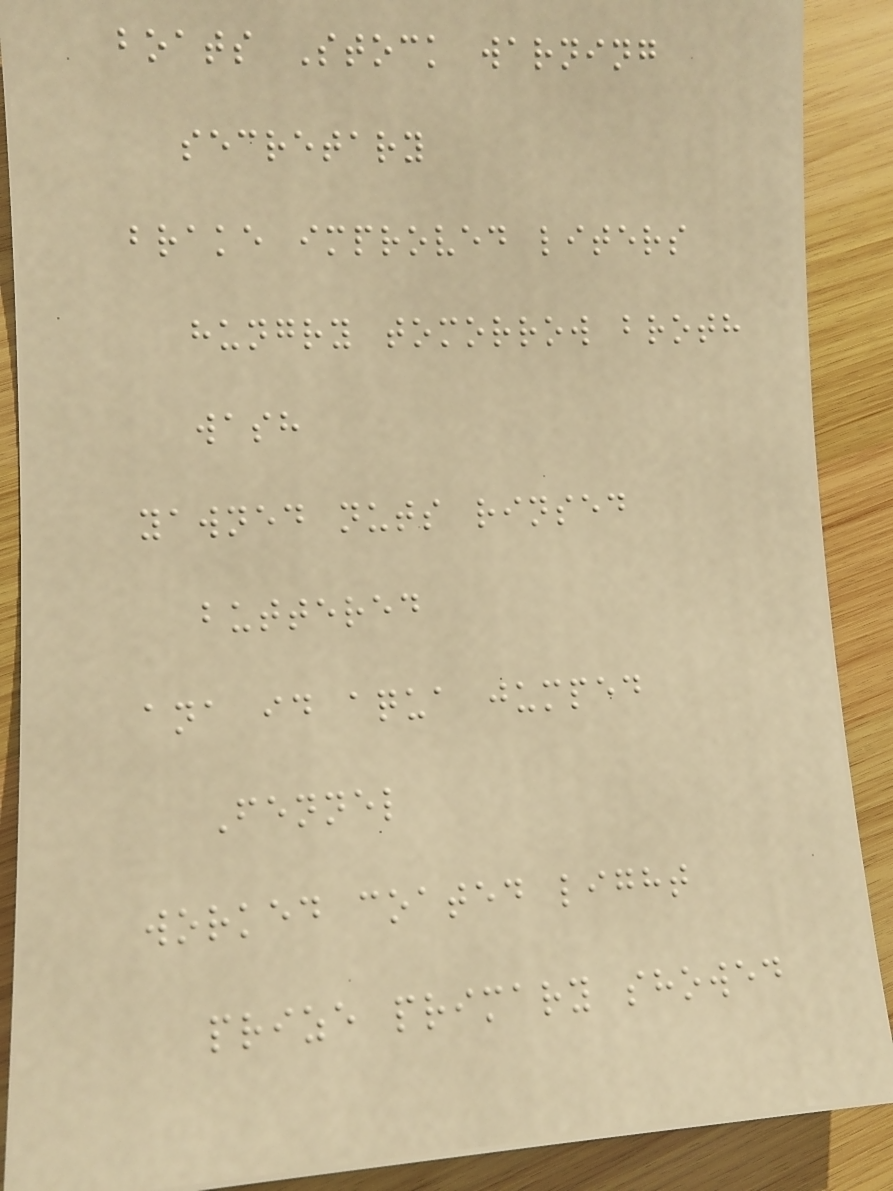boats Stock warning
secretary
brake improved liters
hungry tomorrow broth
wash
yawned nuts rinsed
buttered
ana id aqua jumped
Fennel
worked coated light
prize primary showed
